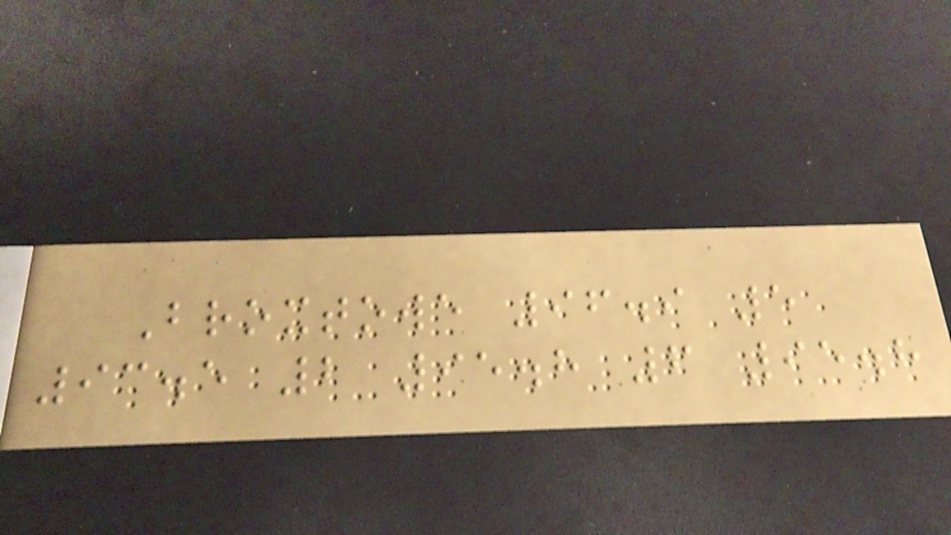Broxtowe 96.9 5
93.5 2 95.8 6 95.8
